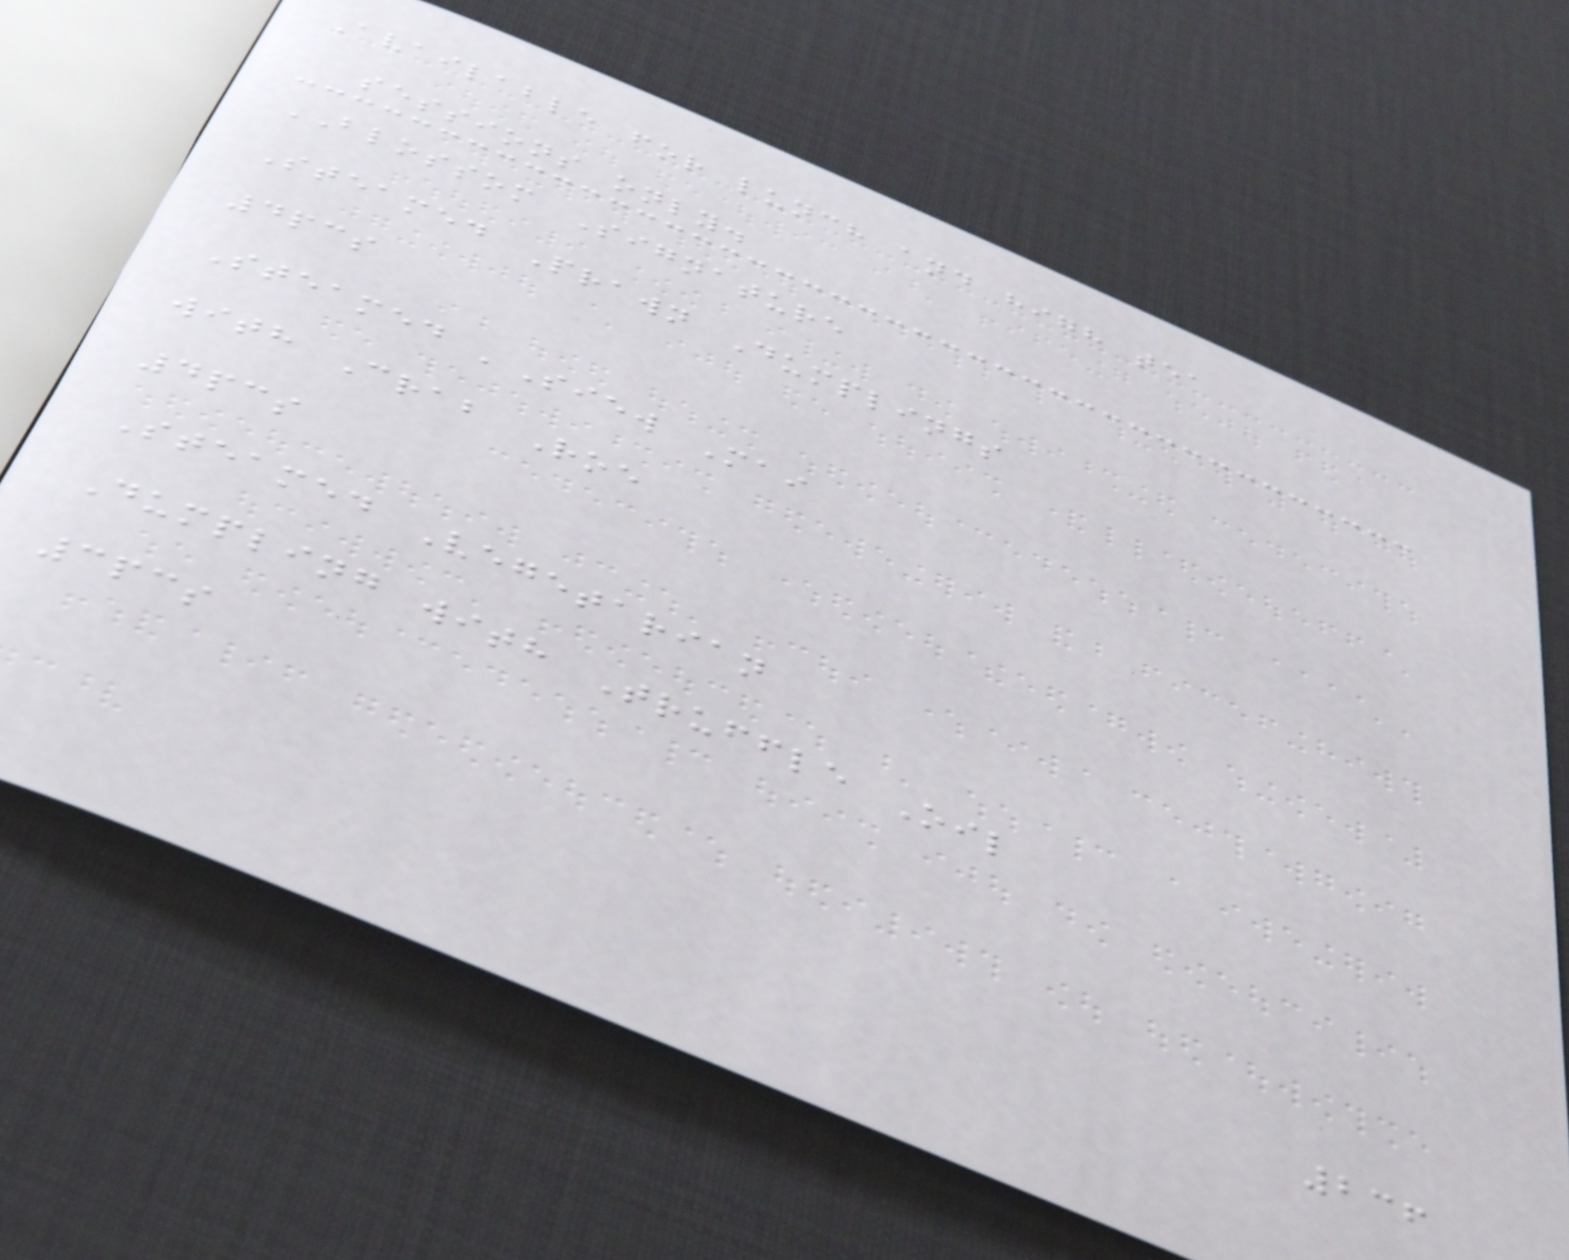Available for lunch and high tea
sessions only.
BLOSSOM Signature
Steamed Prawn Dumplings
4pcs
Steamed 'Siew Mai
with Crab Roe
4pcs
Steamed Vegetarian
Dumpling with Truffle Oil
3pcs
236
